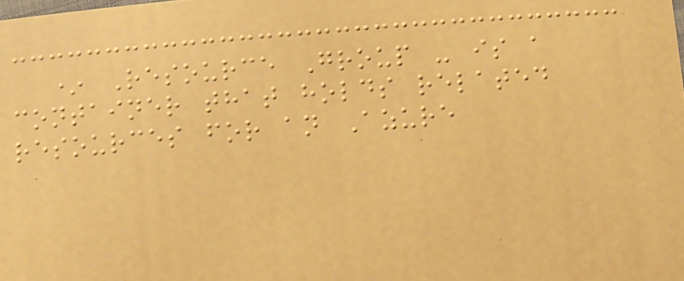* Resource Group - is a
container that holds related
resources for an Azure
